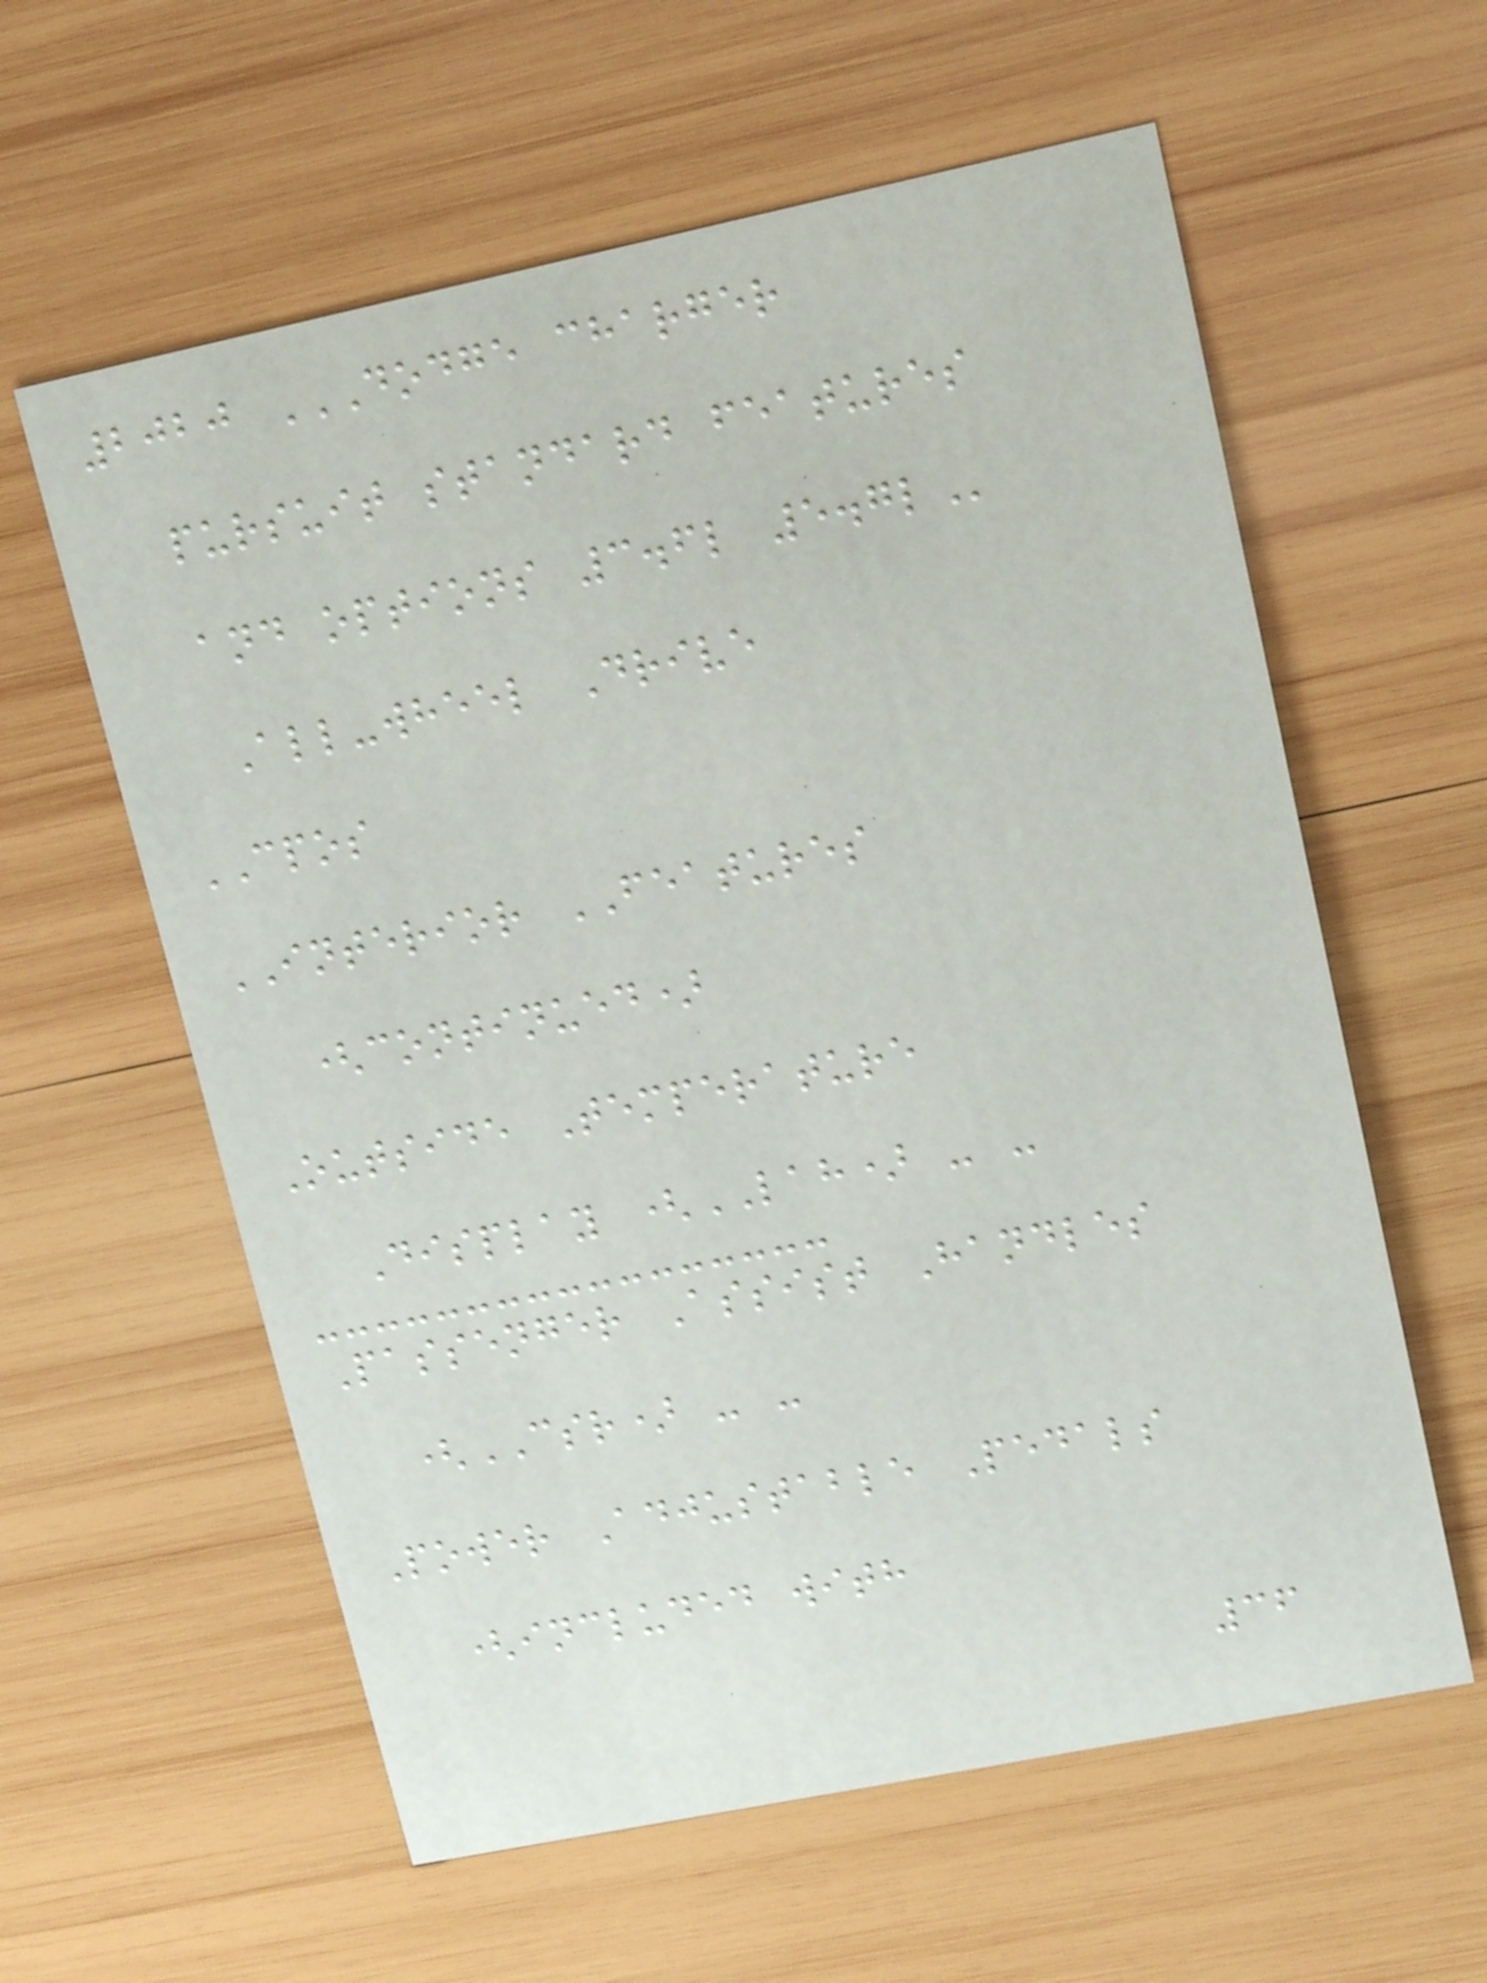2020 DODGE CHARGER
PURSUIT STANDARD FEATURES
AND OPTIONS 3.6L 5.7L
All-wheel Drive
CPOS
INTERIOR FEATURES
(continued)
Outside Temperature
Display (LAH) - -
Passenger Assist Handles
(CSR) - -
Power Adjustable Pedals
(included with
36
